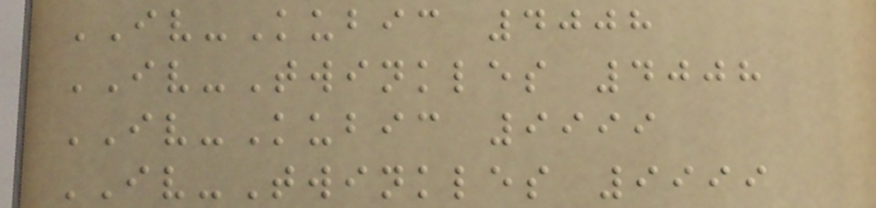IV-Kubic 4008
IV-Twinkles 4008
IV-Kubic 9999
IV-Twinkles 9999
